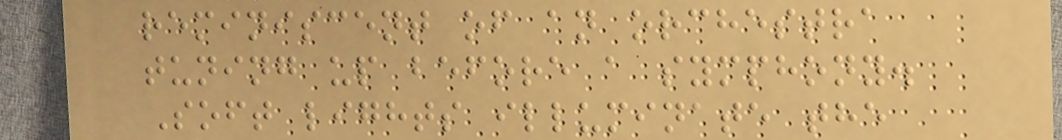reminiscent of an orchestra
tuning up before a symphony.
Soft lights illuminate the
